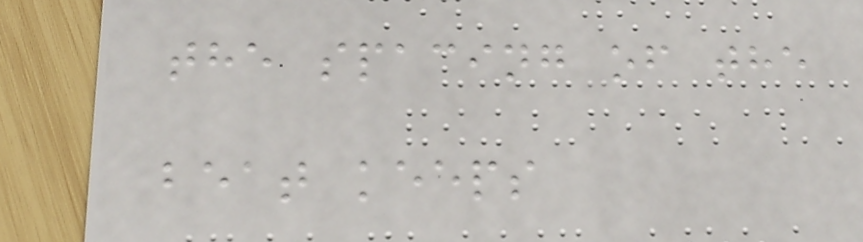the spacing of the
beat keeps
